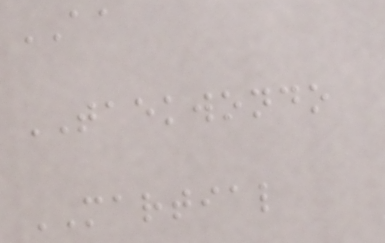AA
TAEKWONDO
MARTIAL
